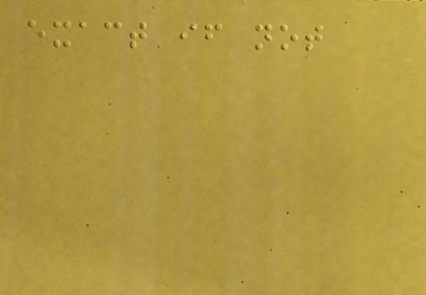exact if not
